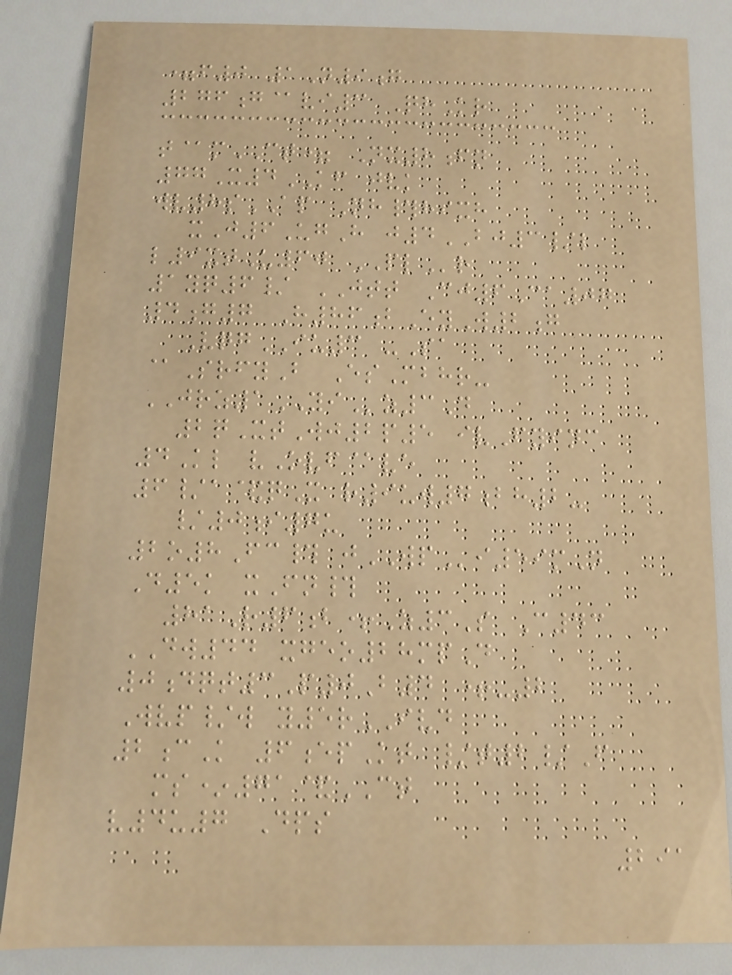=f0 1N9g
276g@vi3 QhKr
t@mCT= Nx8fn
77X4KF jvk
wv8sAP Nh#hixh
xJ6UgH j4BJ3/l
l9xtU60 PLr
1yq6/ JTT Cj6Ca07
4g7 H86bEyW2g
VqgIU3 -Sa
@SrfyB EsMbhr-
JRZ1YIz3D
2qXtWj2p5 ivFyinc
4Kl vOvf@ve
6/a&qX r9uw7bh2-
/0i7u
2o8Fc# jWPi59mN
D5k xFn#
81R6b+Z3S C43
DW44 xgeo28mpD
0dqt3P0B4 +-2
Wvp/w y5rIVD
2cK 6epKt /t2/F
ms*71&CT
v4u7 Dps
291
